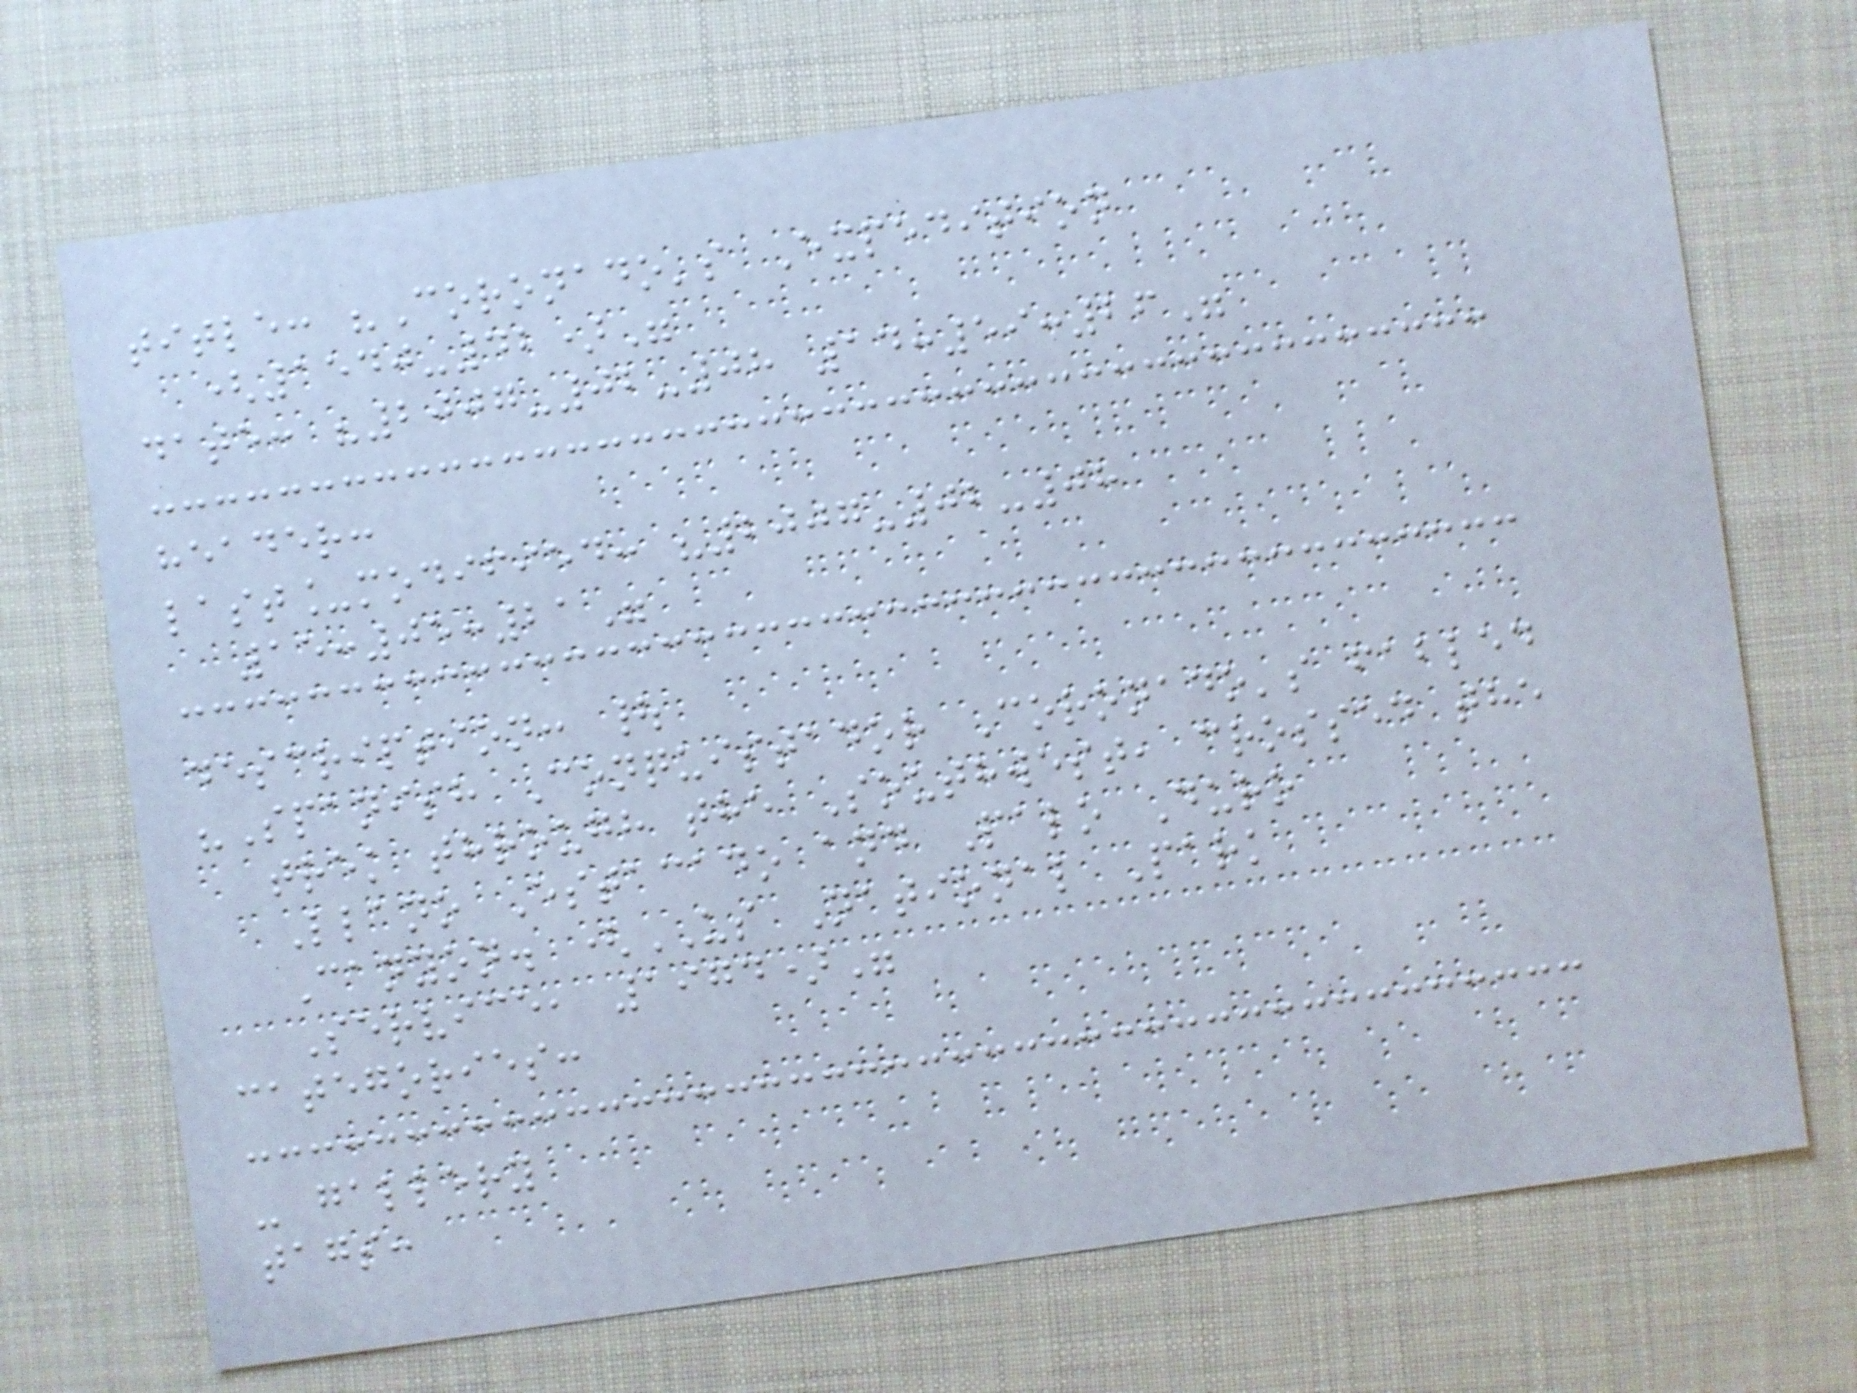title: "Coronado's Expedition
(1540-42)"
date: "2007-02-08 14:59:26"
header:
last_modified: "2007-02-08
15:05:21"
description: |
"Spanish Conquistador Coronado's fabled
trek through the Southwest, crossed the
Llano Estacado and Palo Duro
Canyon. (US National Park
Service, 1974)"
categories:
- gallery
tags:
